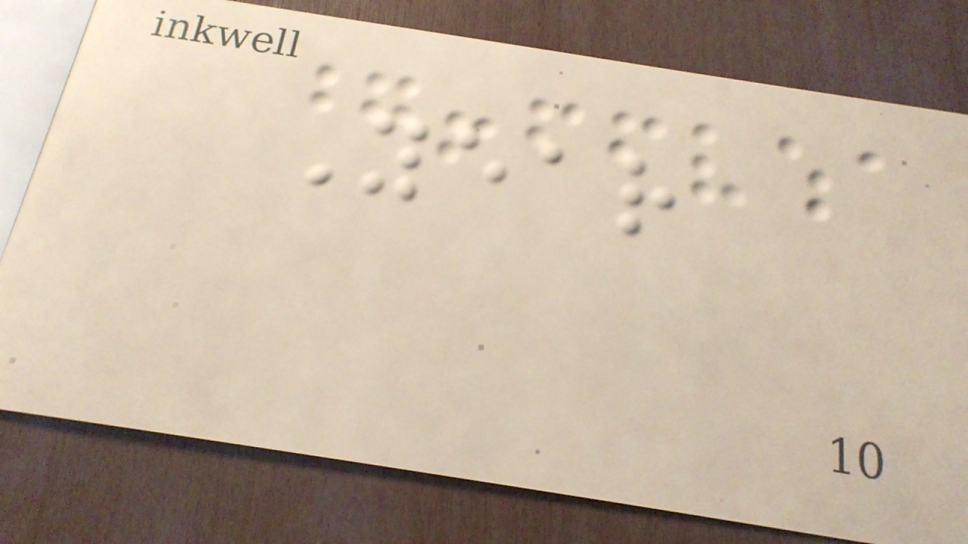Year
